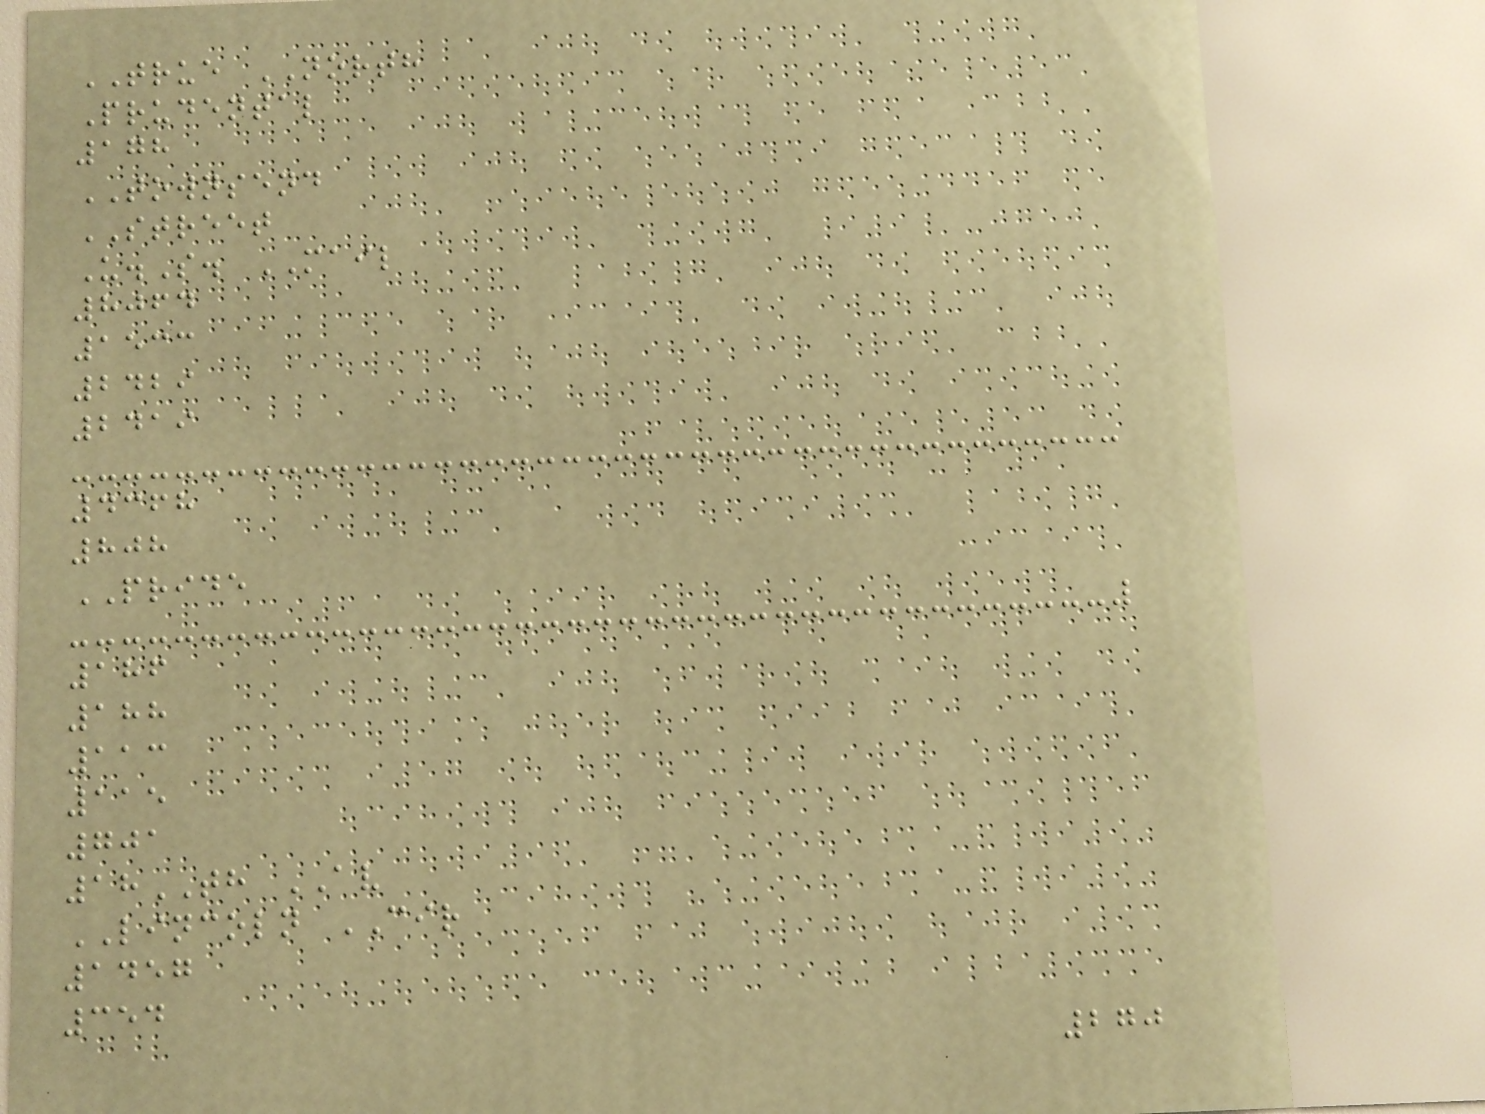TRUE NORTH
Prudental
178
TOWNSEND
STREET
U.S. MAIL
8064
1533
2429
2419
4368
808
PRIDE
186
188
113
115
701
18TH AV
LINCOLN CIR
1457
354
270
